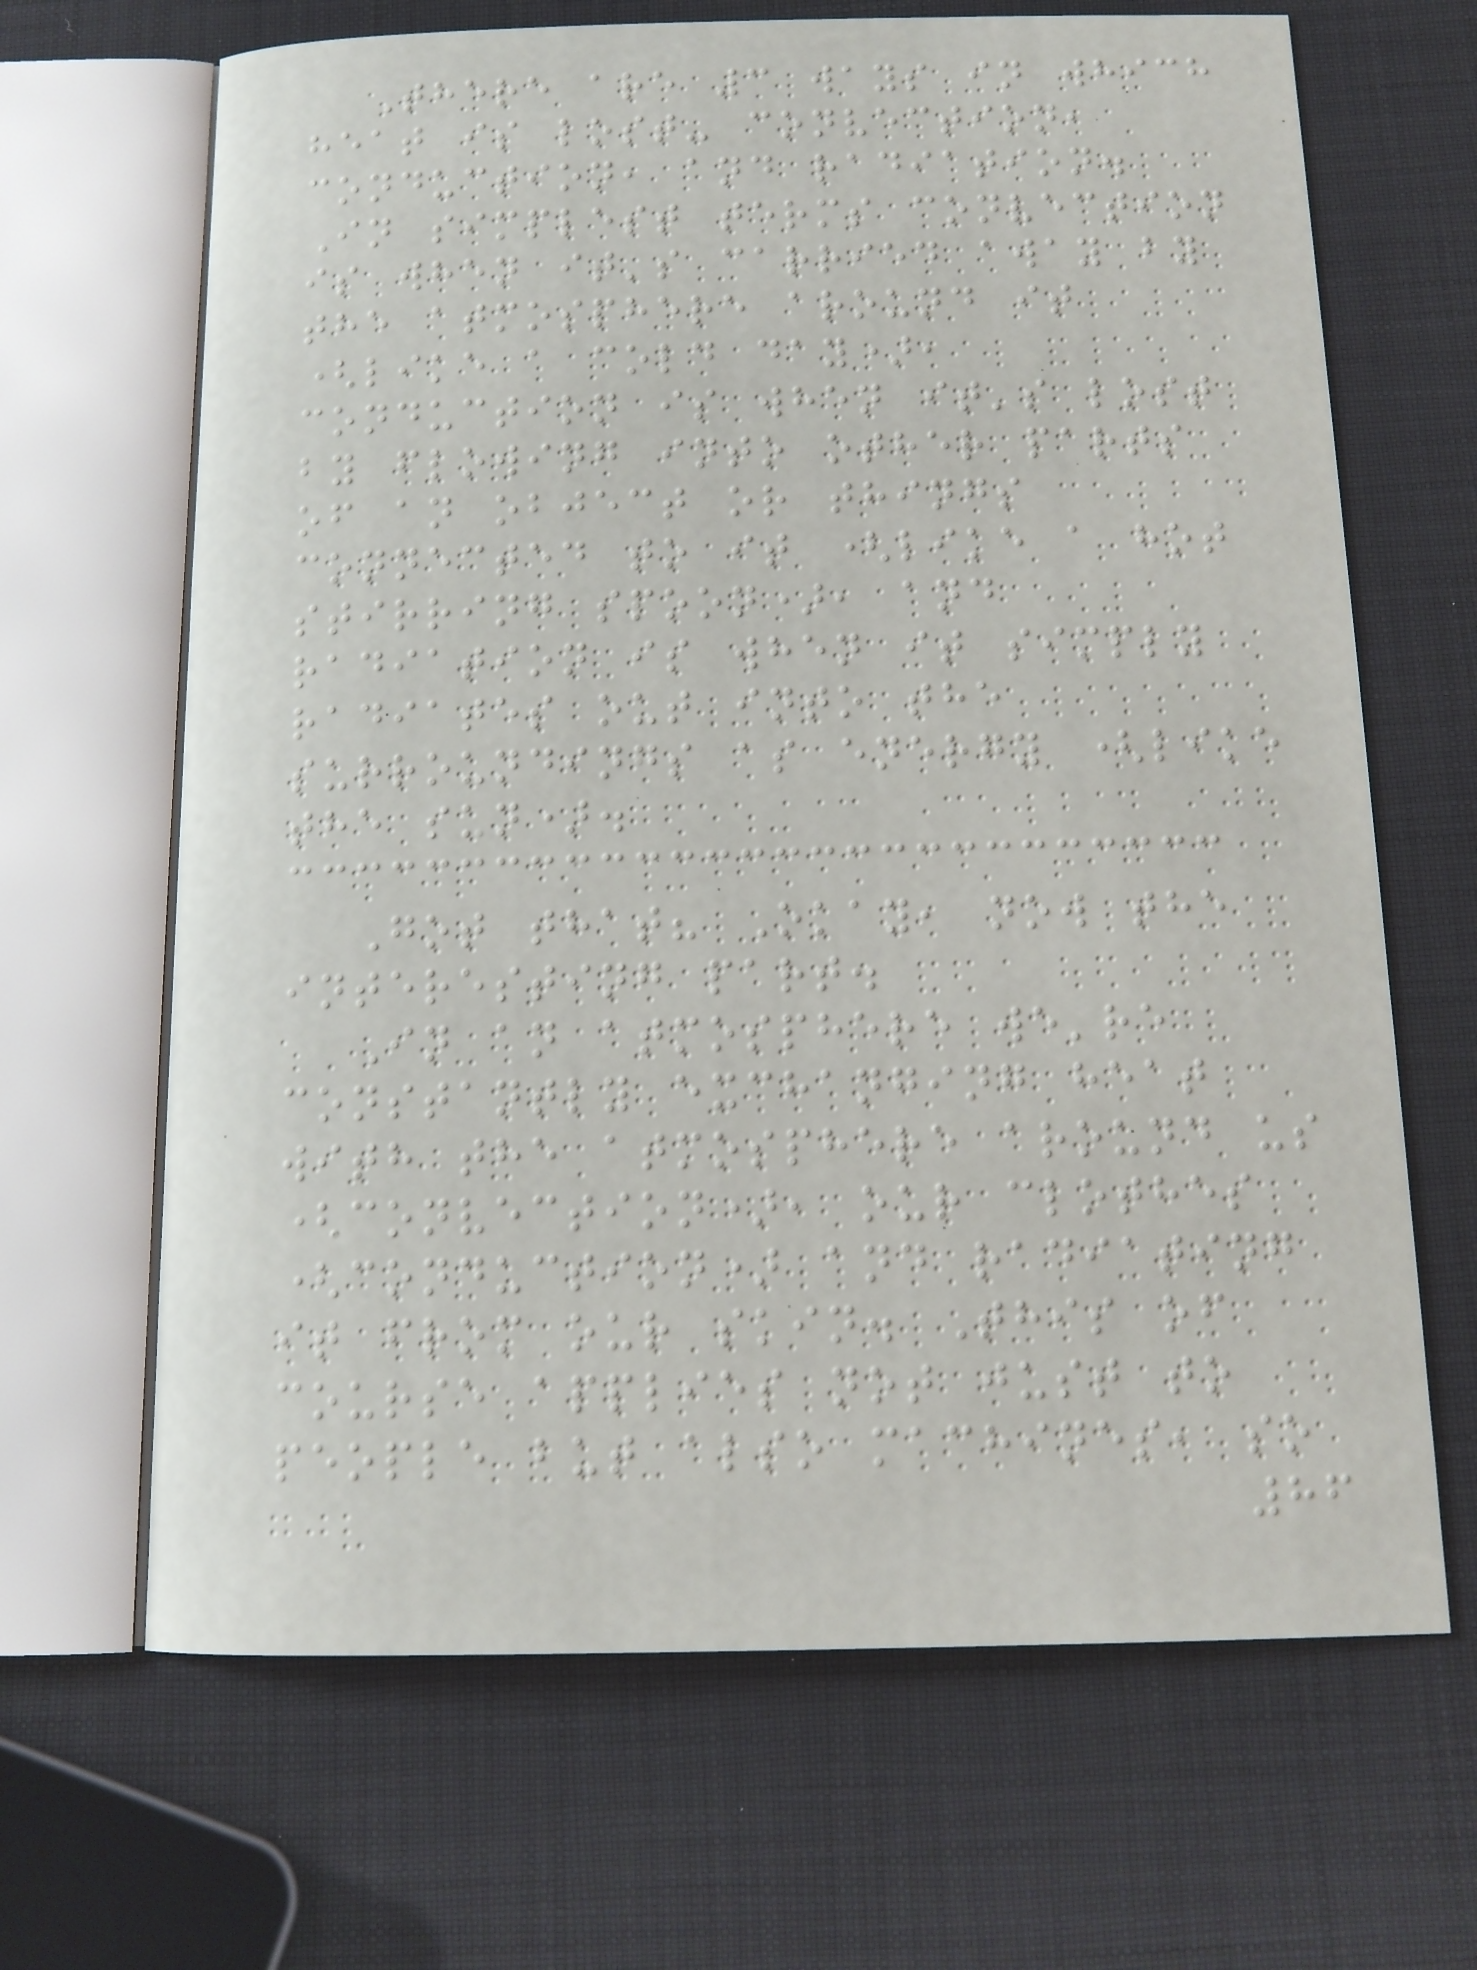There are 3 ways in which
heat is lost- convection,
conduction, and radiation.
In simplest terms convection
is when it's carried away by
the atmosphere around it
(like a cold day),
conduction is when it's lost
by flowing into other parts
of an object or things
connected to it (like a hot
stirring spoon), and
radiation is when it simply
radiates out into the
surroundings as energy (like
the sun).
Got that? Okay, now the
interesting part.
In an atmosphere we're
constantly exchanging heat
with the atmosphere around us
(convection), our clothes
(conduction) and radiating
it from our skin. This of
course applies not just to
people but also machines, so
86
